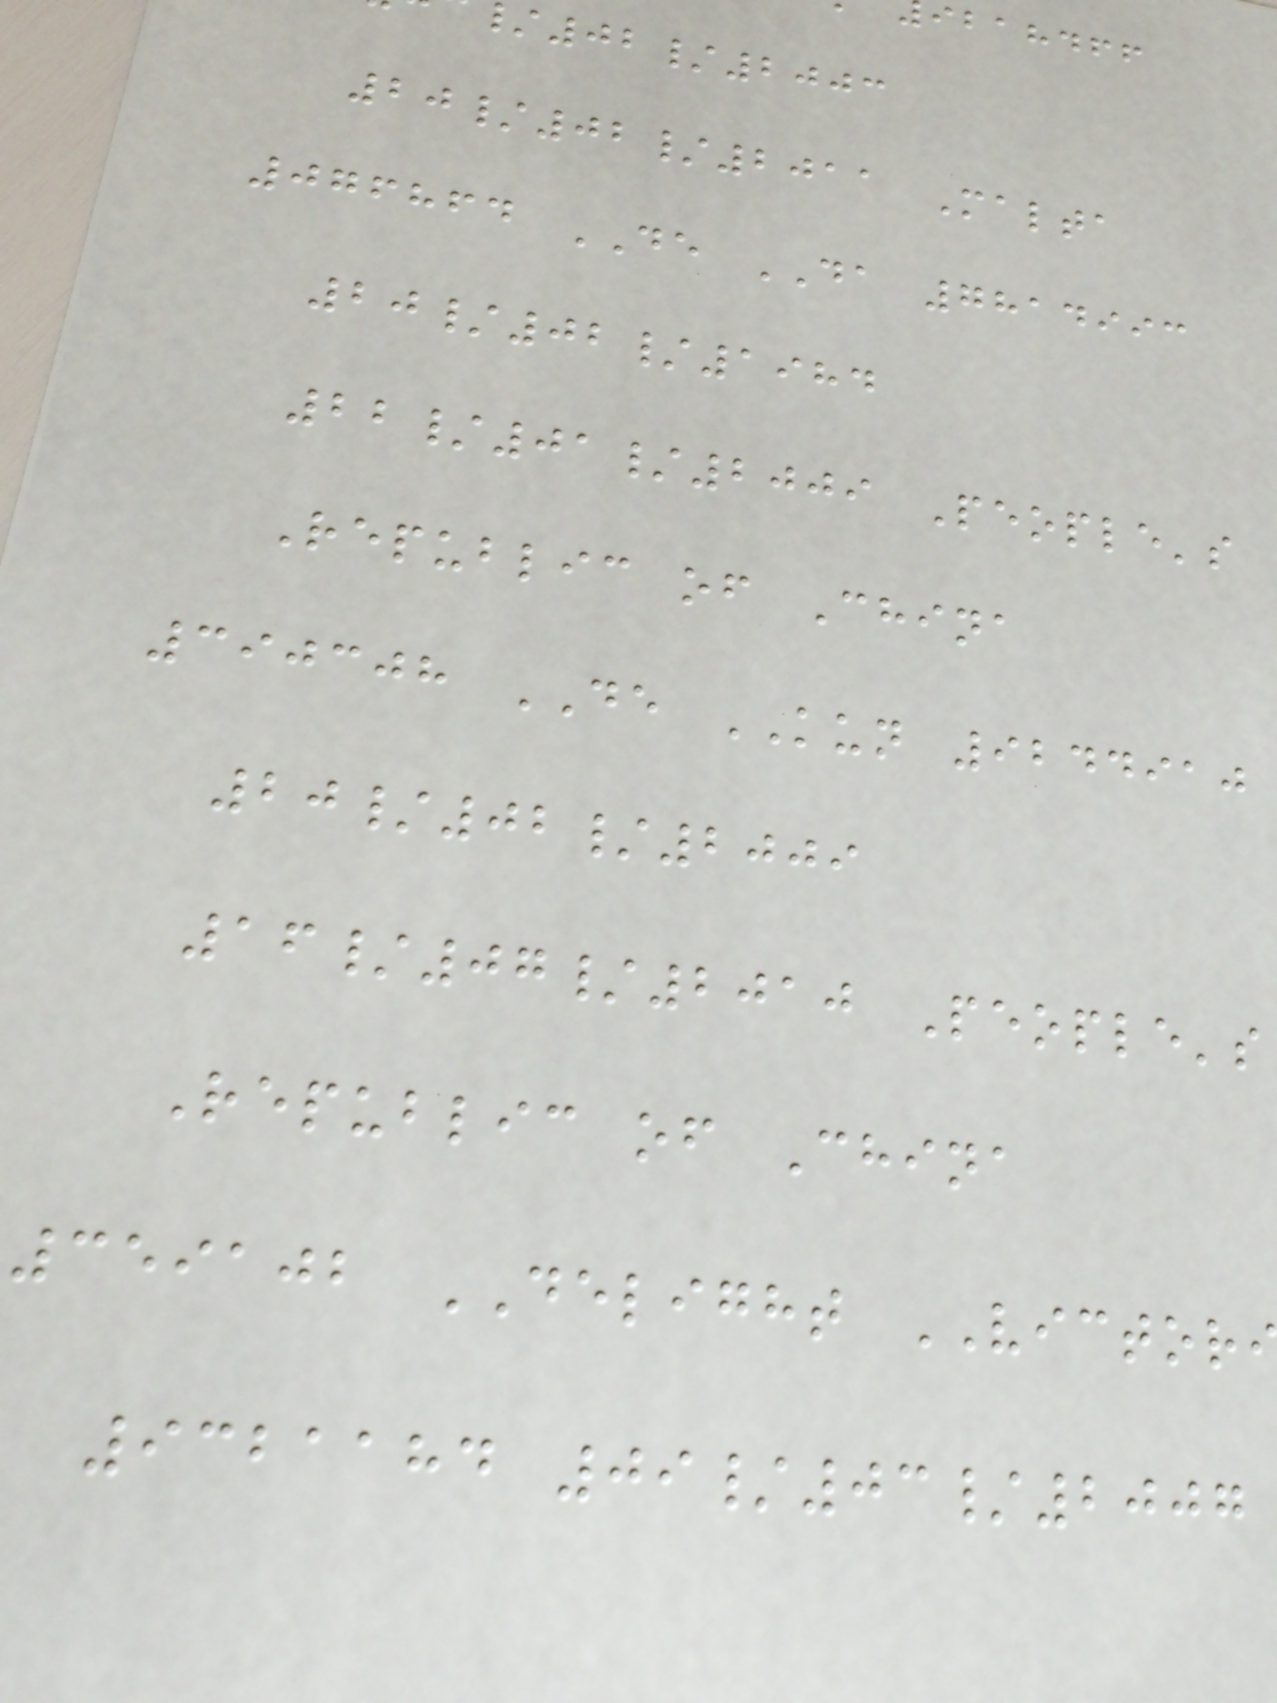ibahdff
02/2003
20/02/2011 Malta
076864 DE DA 7814993
20/02/1984
22/01/2009 People's
Republic of China
390308 DE KUN 9244910
20/02/2009
16/07/2010 People's
Republic of China
359102 DELIGHT VICTOR
9321184 09/03/2007
